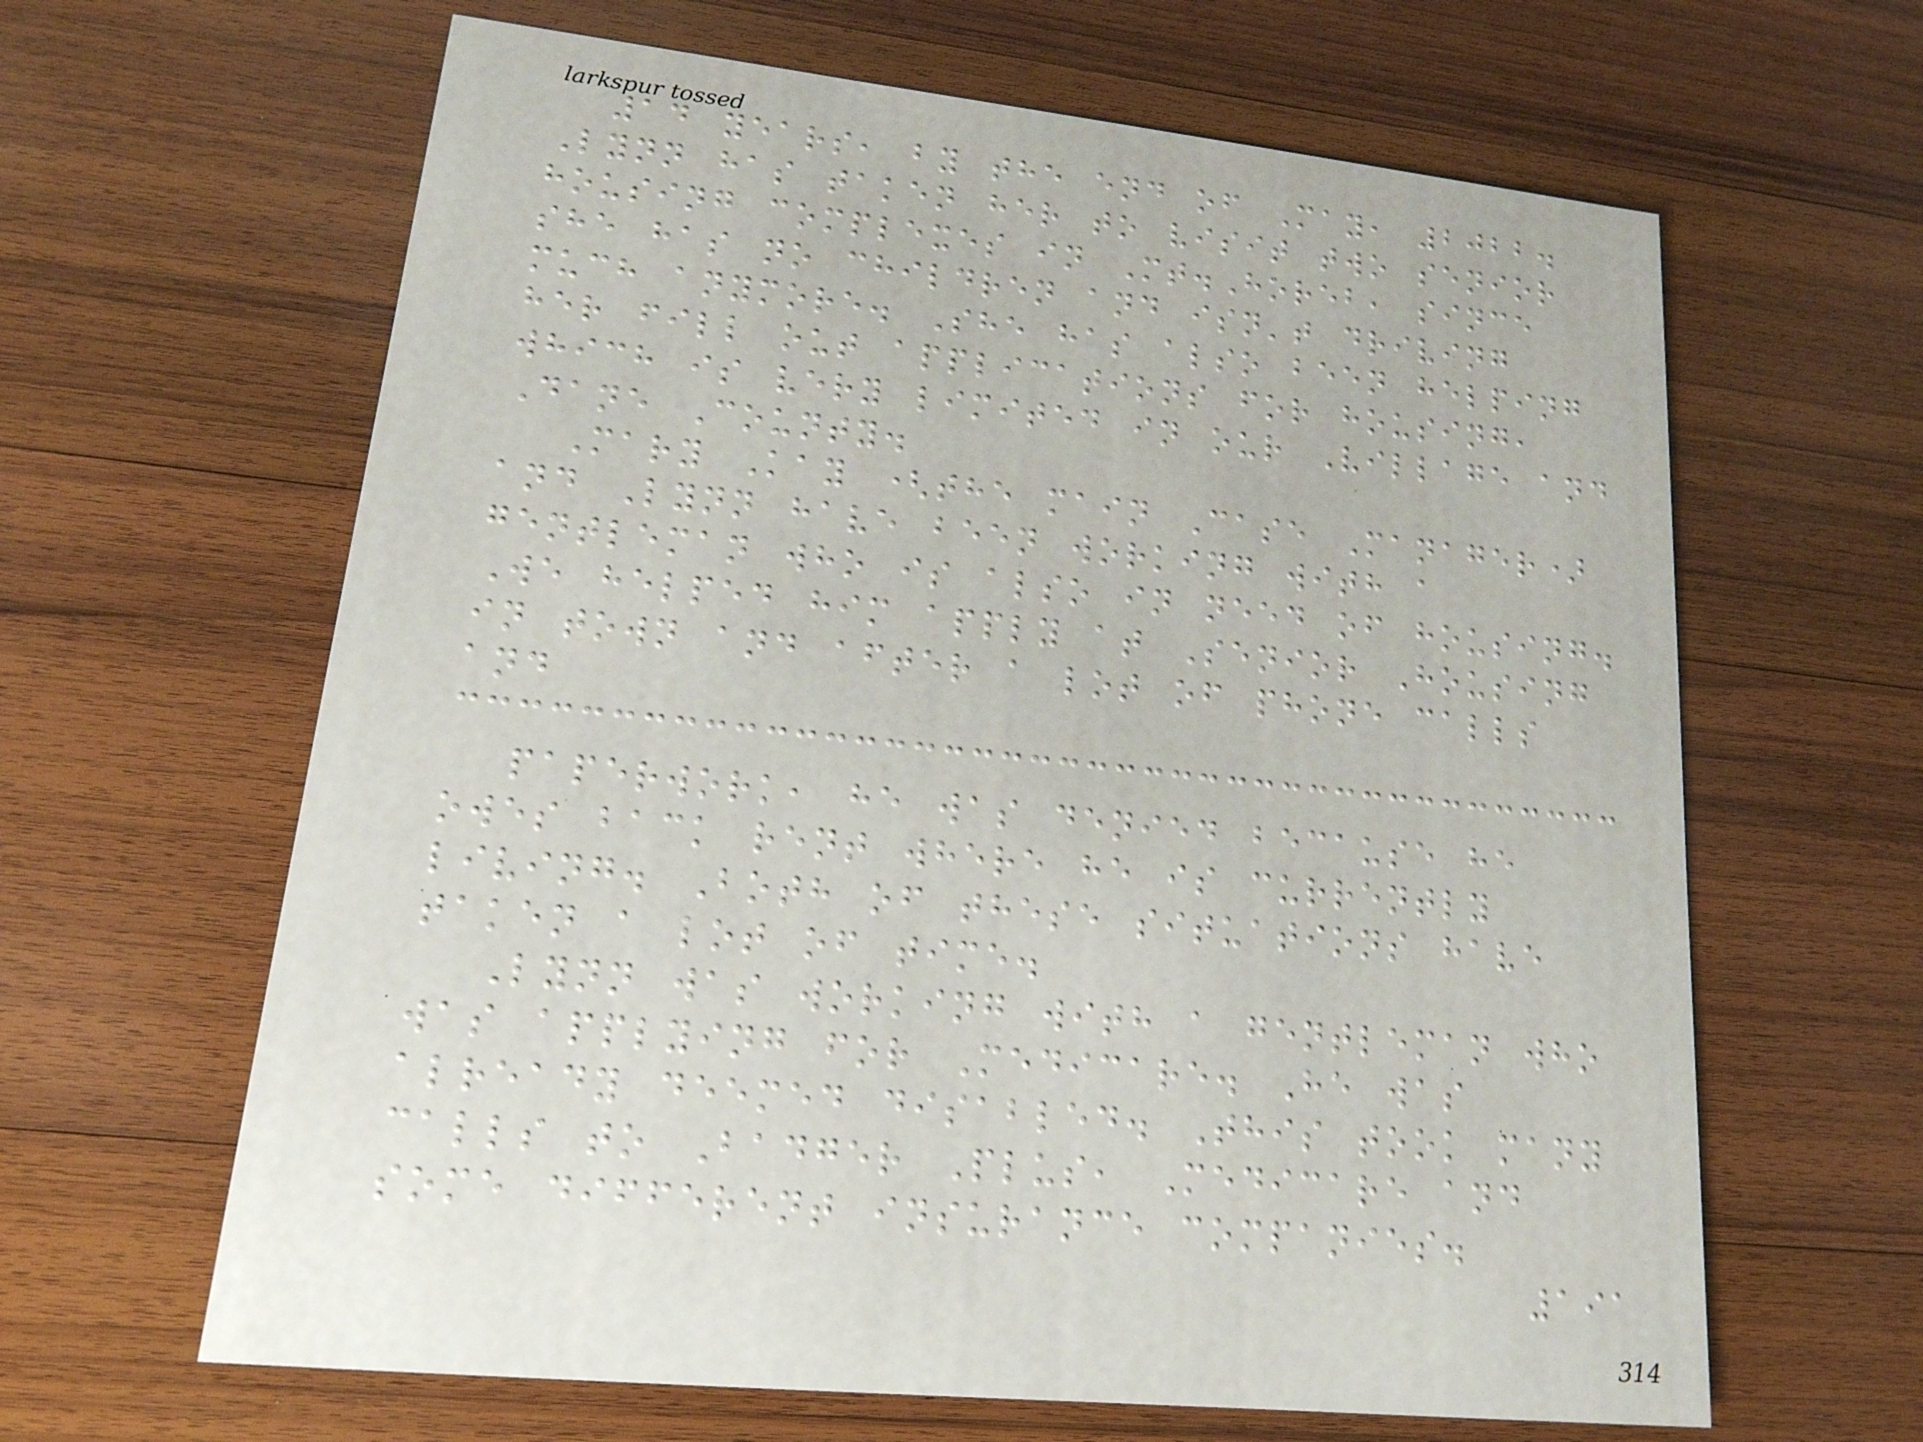14 years, by the end of May, 2022.
Lynn has taken her to visit two senior
housing complexes in Mt.Horeb, since
she has no children and isn't driving
much anymore. She has also been helping
her fill out applications for housing,
which is very limited in our Village and
Dane County.
Mary Kay (the main Case Manager)
and Lynn have been working with a
gentleman who is also in need of housing.
We helped him apply at Senior Housing
in town and after a lot of phone calls
and
paperwork, he was denied because he
owes back rent where he is currently
living. Both of these situations have
taken a lot of time.
Lynn was working with a gentleman who
was applying for Medicare. He was
already deemed disabled. This took many
calls to Badger Plus, Medicare and
some different insurance companies.
191
